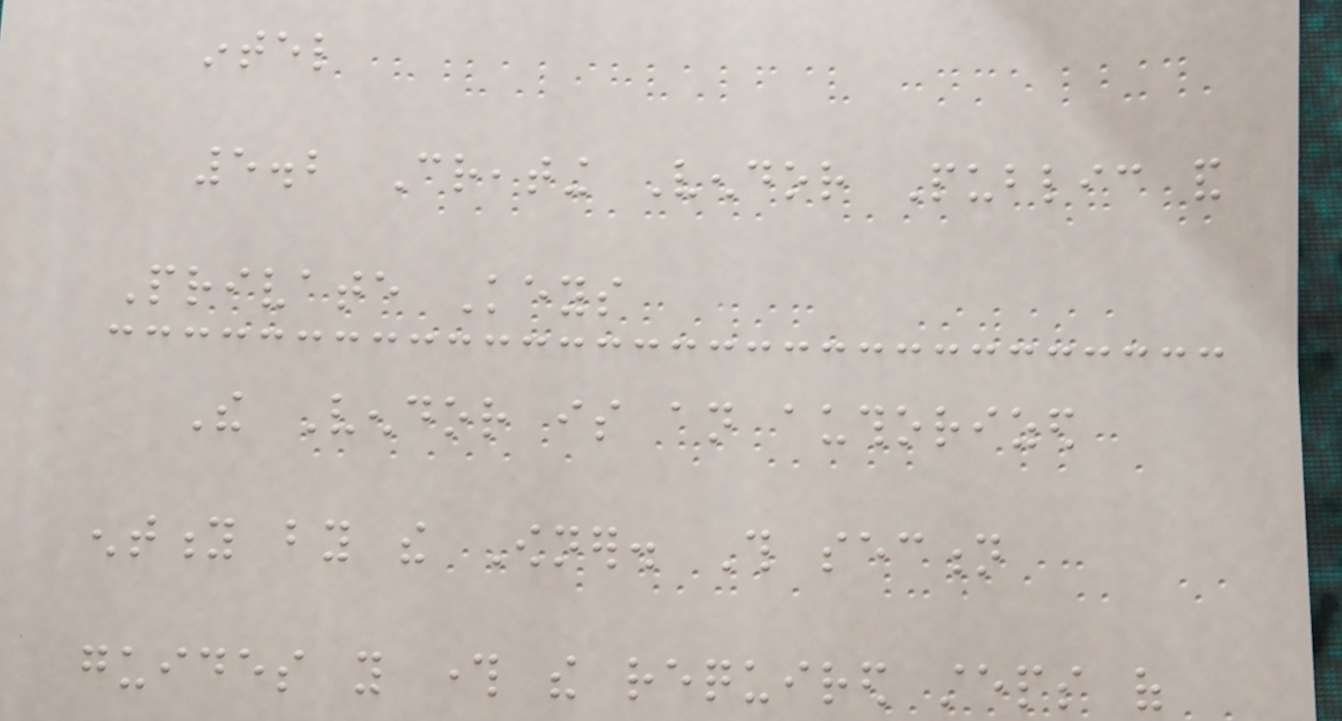intel
5.2 Creating Vendor Public and
Private Keys
The Vendor is an authorized
entity by the Owner. This section
guides you through the required steps of
